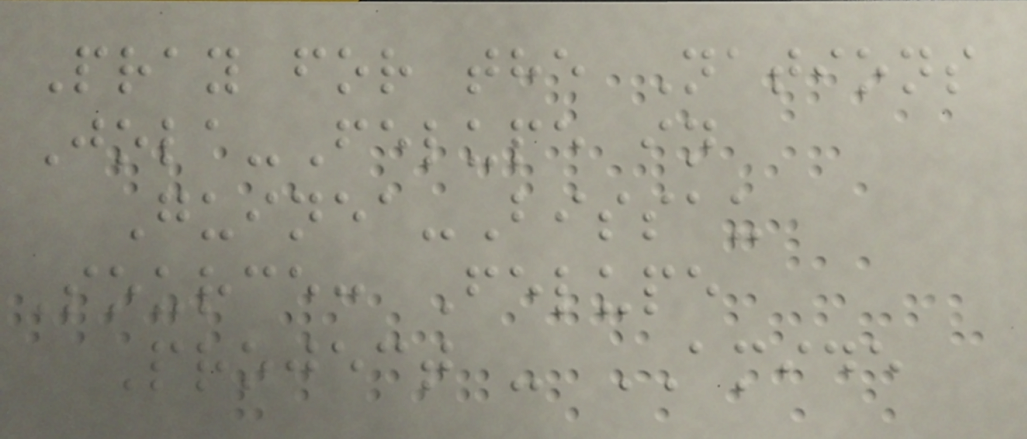Pray for the Nations
Jola-Felupe in
Guinea-Bissau
Source: Felupe
Project - AMIDE
